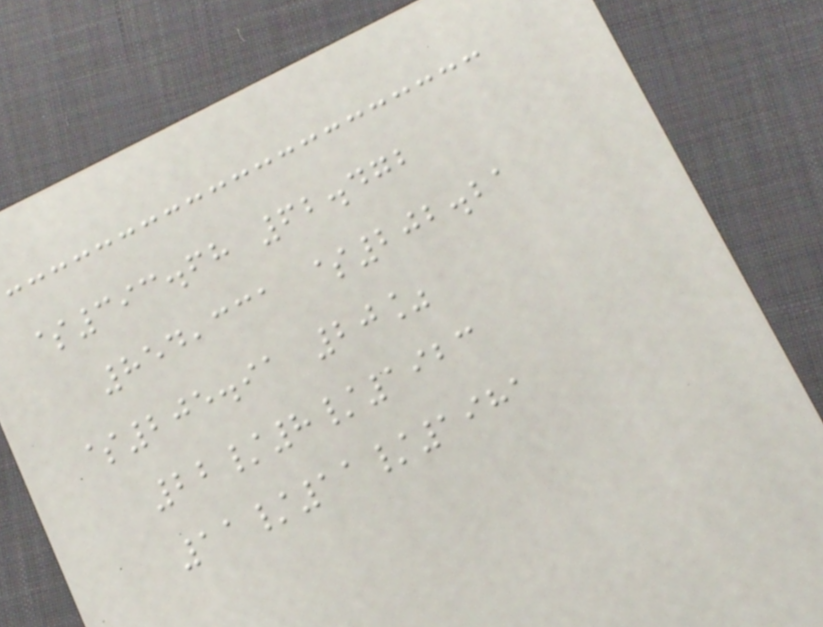$393.68 62.472
854,331 $202.21
$205.91 20%
22/8/1923
11/11/1981
